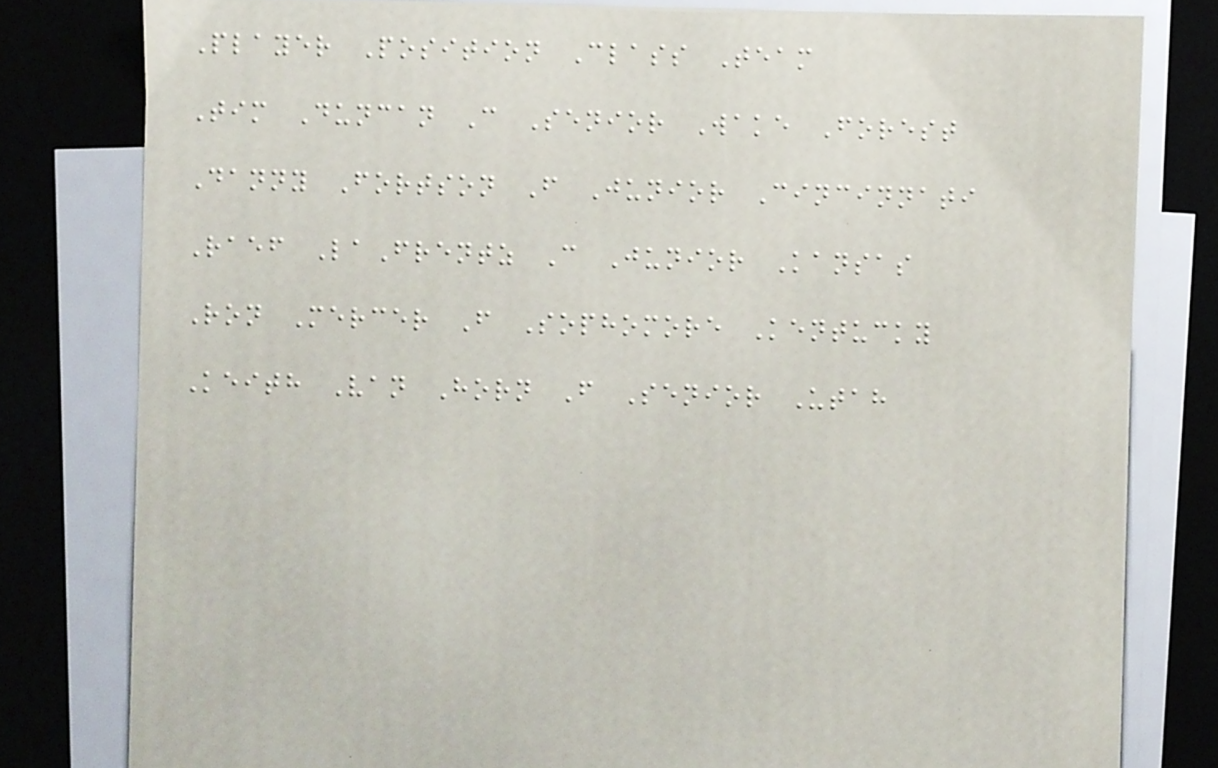Player Position Class Team
Tim Duncan C Senior Wake Forest
Danny Fortson F Junior Cincinnati
Raef LaFrentz C Junior Kansas
Ron Mercer F Sophomore Kentucky
Keith Van Horn F Senior Utah
